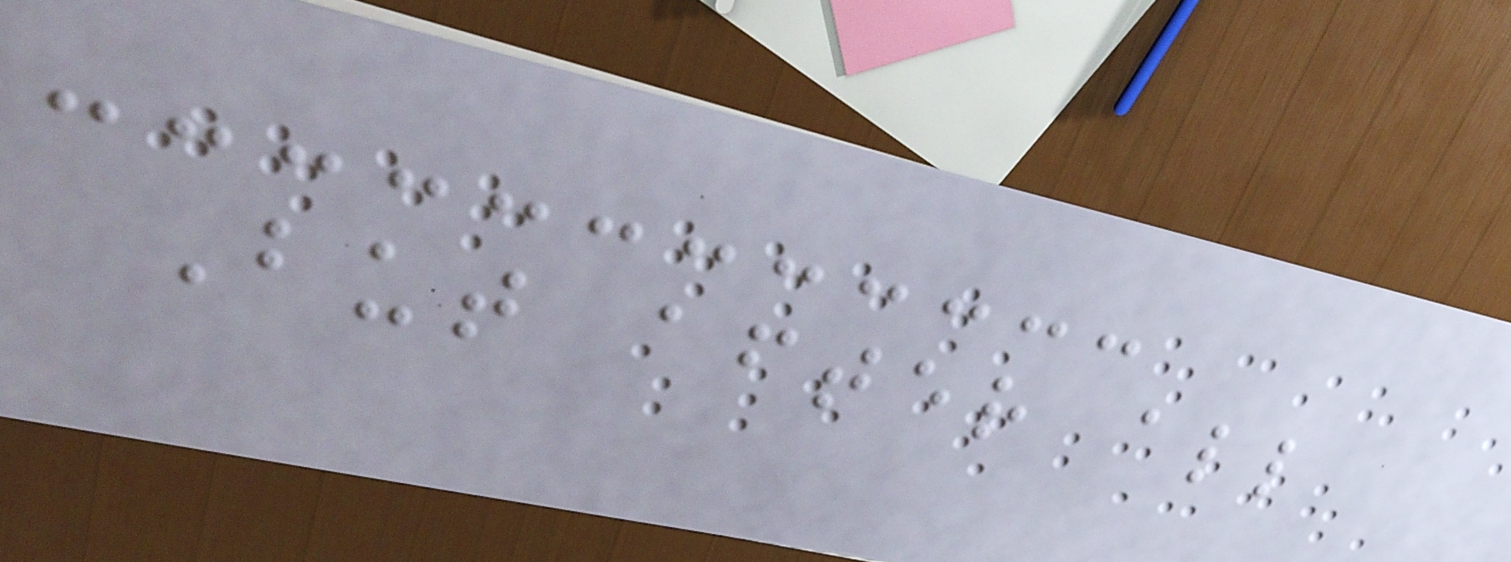But after all
